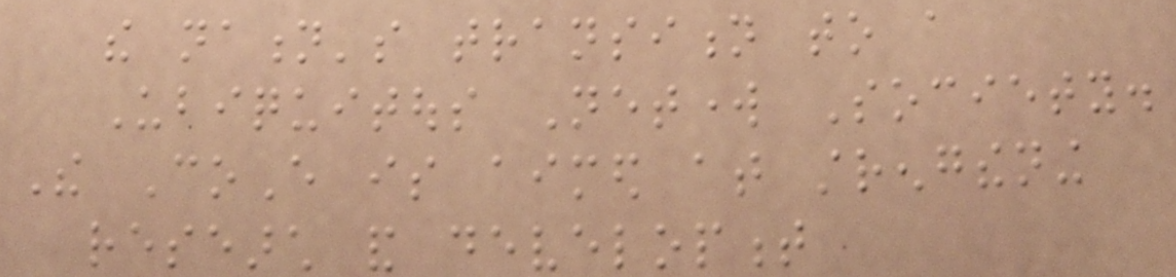the nation's transition to a
Ubiquitous Network Society.
The CoE is aimed at strengthening
research and development
